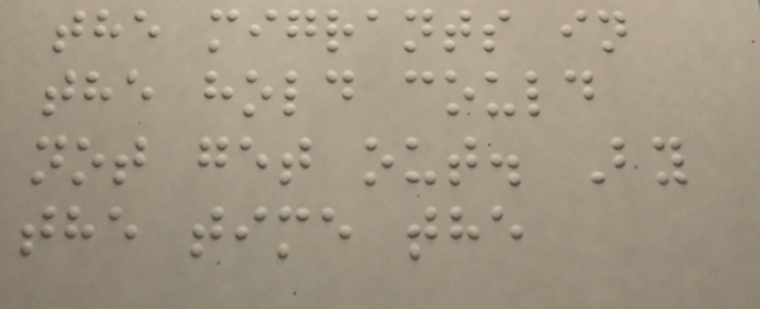the migrants in
the hold could
not get out. By
the time the
